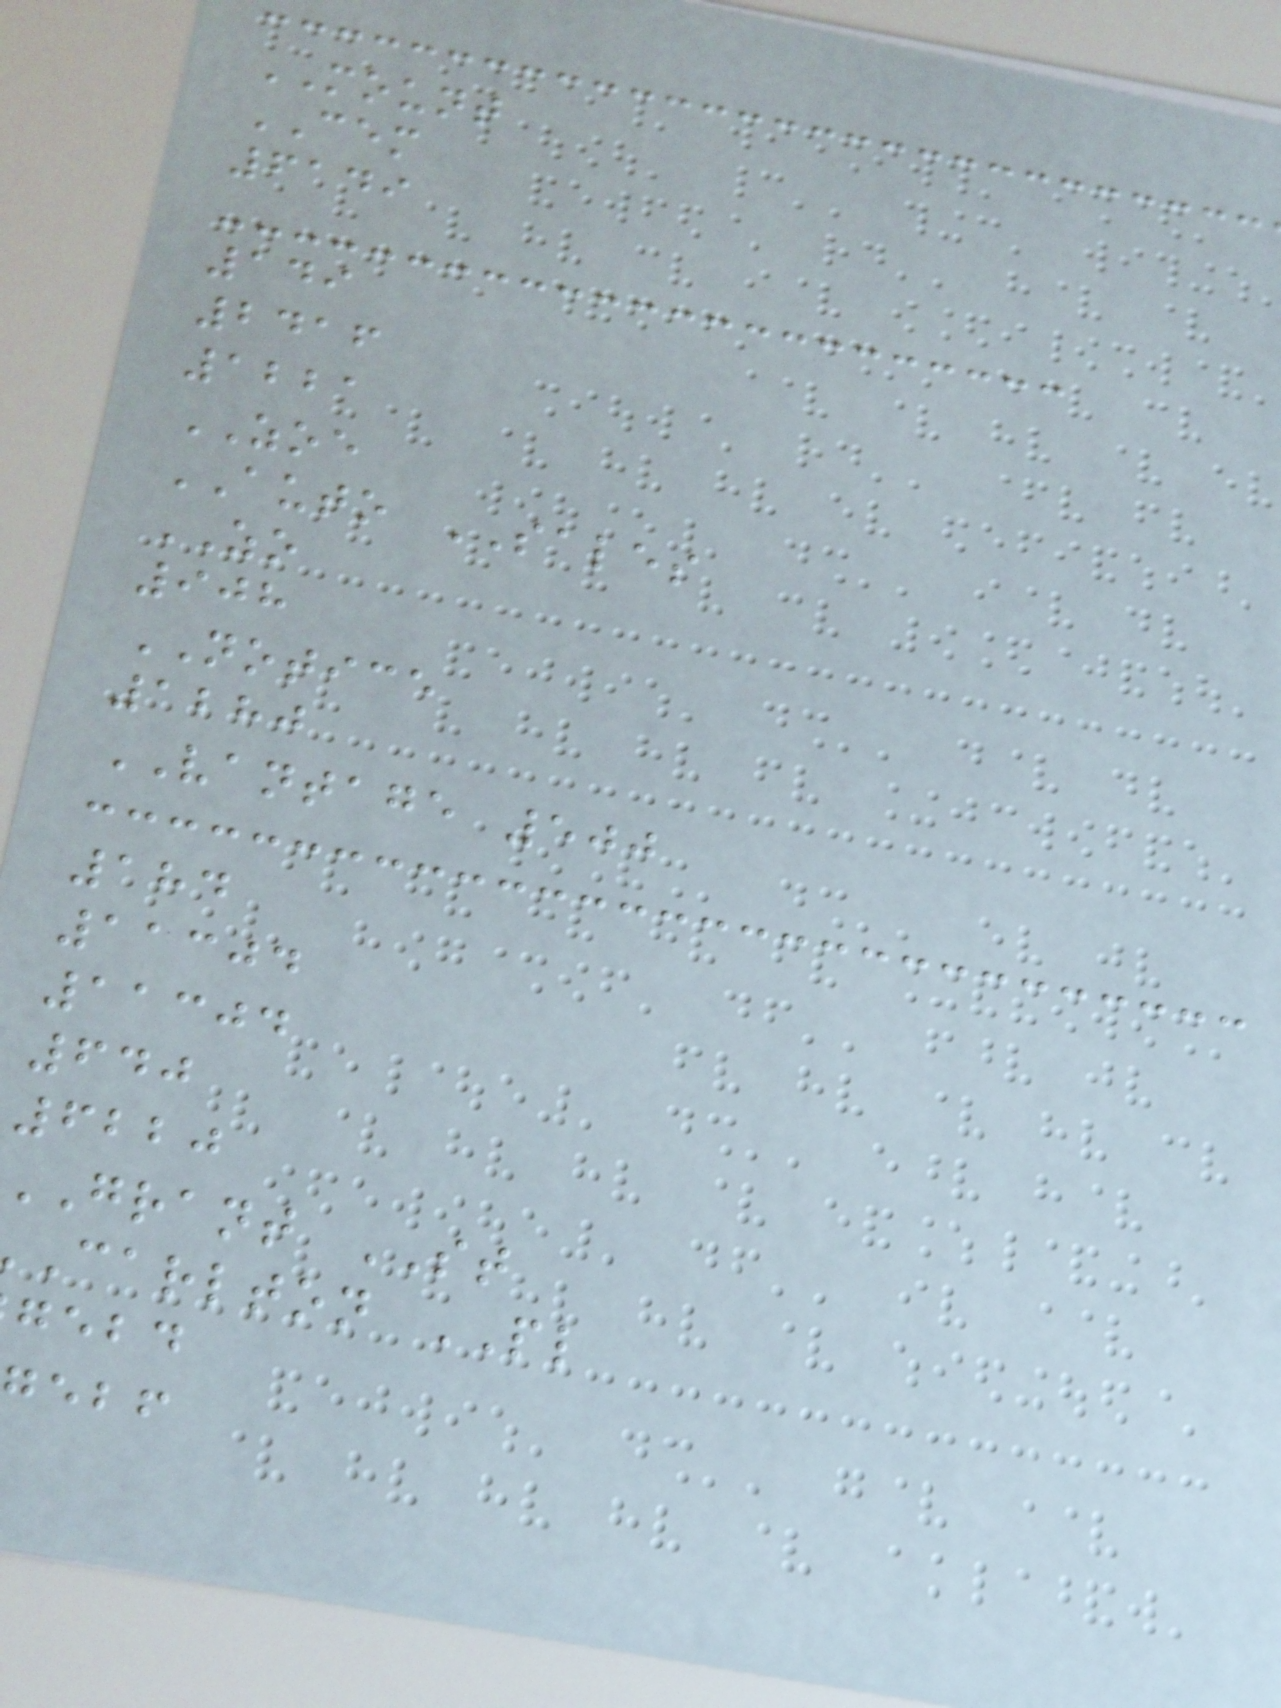MOUNT
CEM
6149
149
2416
1221
ZOE
AUTO SALES
ZO
908
NOTICE
1280
VANTAGE 500
184
11304
11304
640
6220
grant ST
carlton PL
gebd
